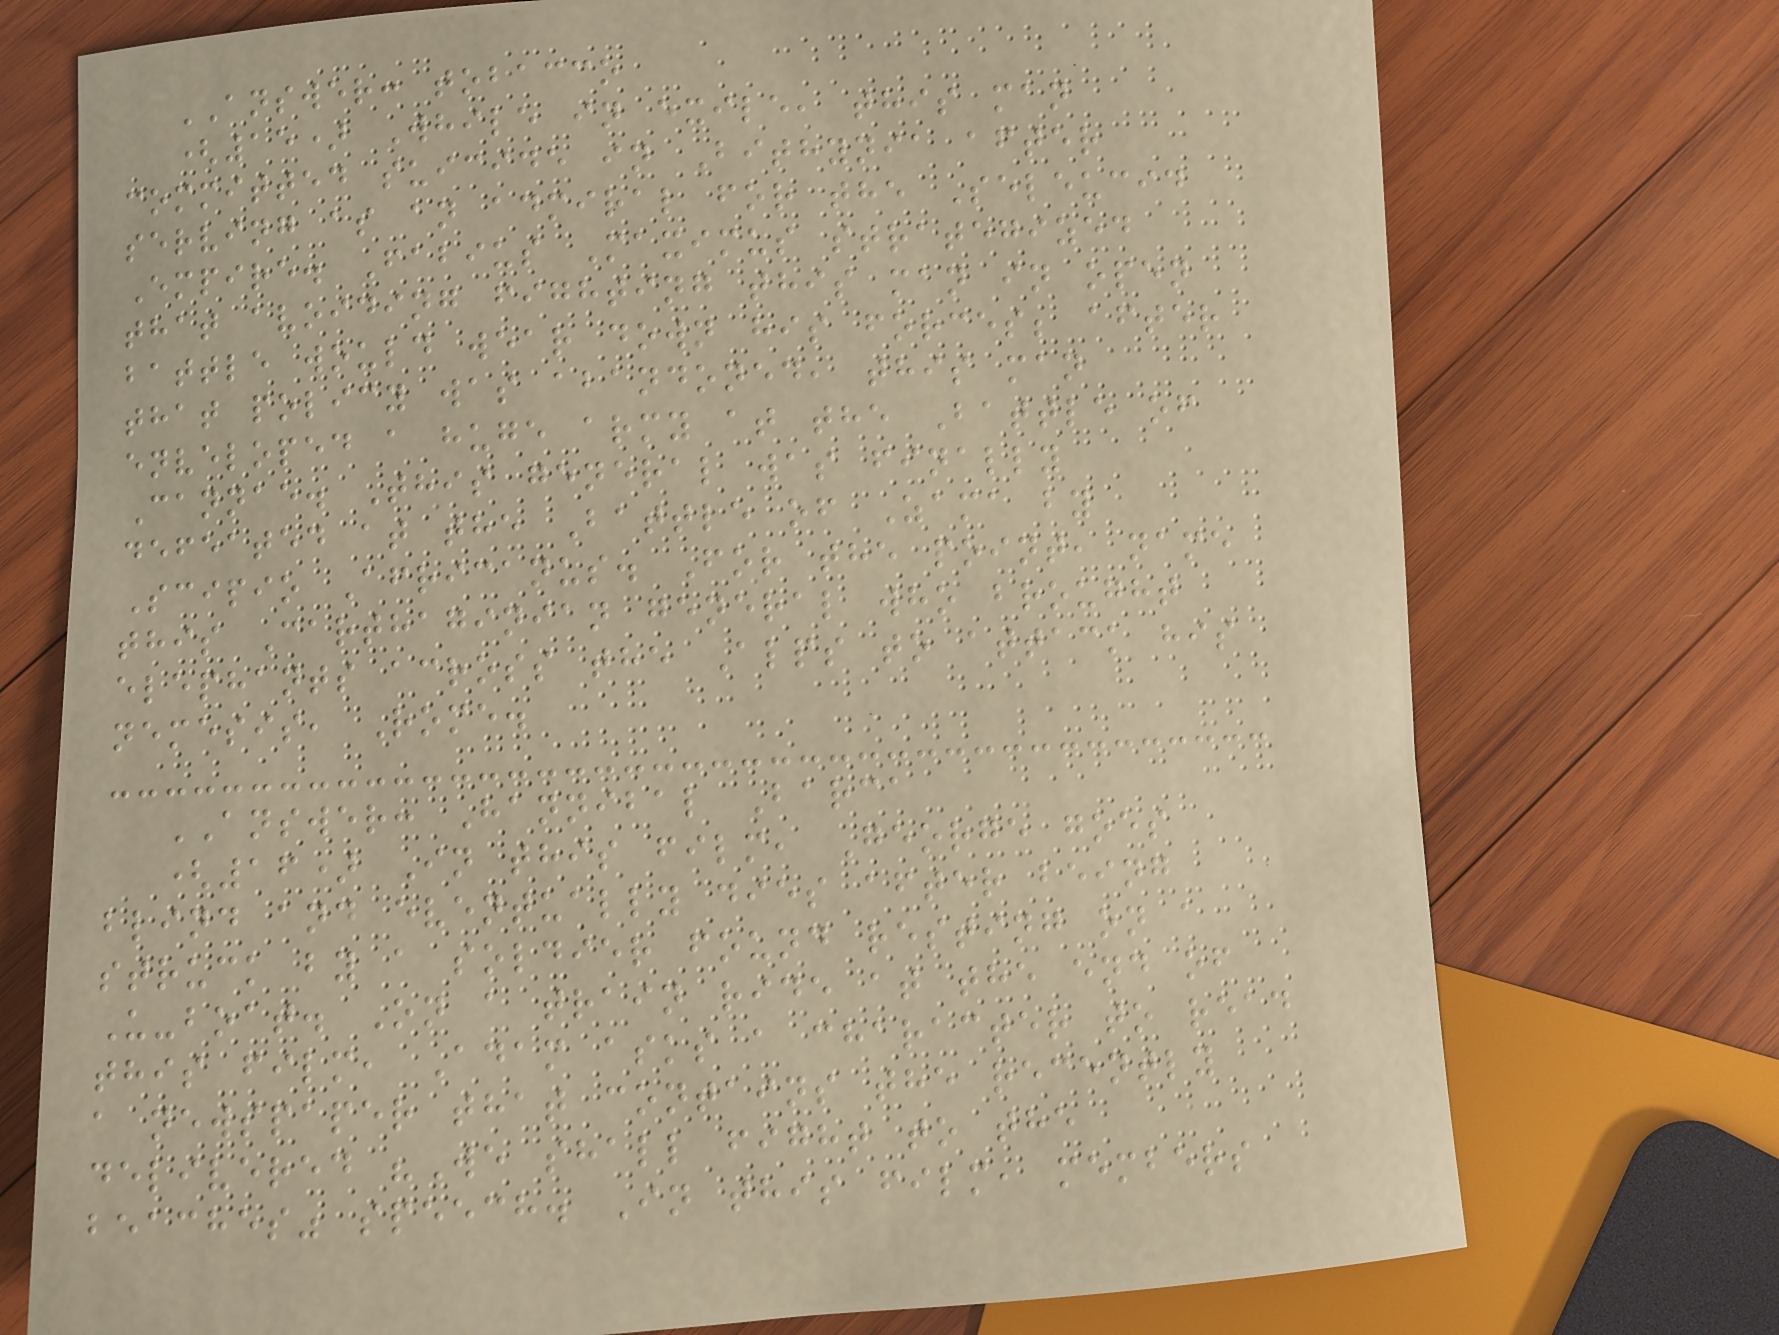ANSWER: tobacco
(15) While in exile, this man
committed suicide in Bithynia after
serving as an admiral for the Seleucid
Empire. Fabius Maximus strategized
that avoiding fighting this man in open
battle would wear down his forces; after
that policy was abandoned, this man
enveloped a huge army at the Battle of
Cannae. This general was finally
defeated at the Battle of Zama by
Scipio Africanus. For the point, name
this Carthaginian general who brought
elephants across the Alps to attack his
nemesis, Rome.
ANSWER: Hannibal Barca
(16) In this film, George goes
blind and eventually dies after being
struck by a soldier found resting on a
U-boat. On a train ride at the end of
this film, Adam asks a character to read
a newspaper that contains the recently
delivered "We shall fight to the
beaches" speech. In this film, members
